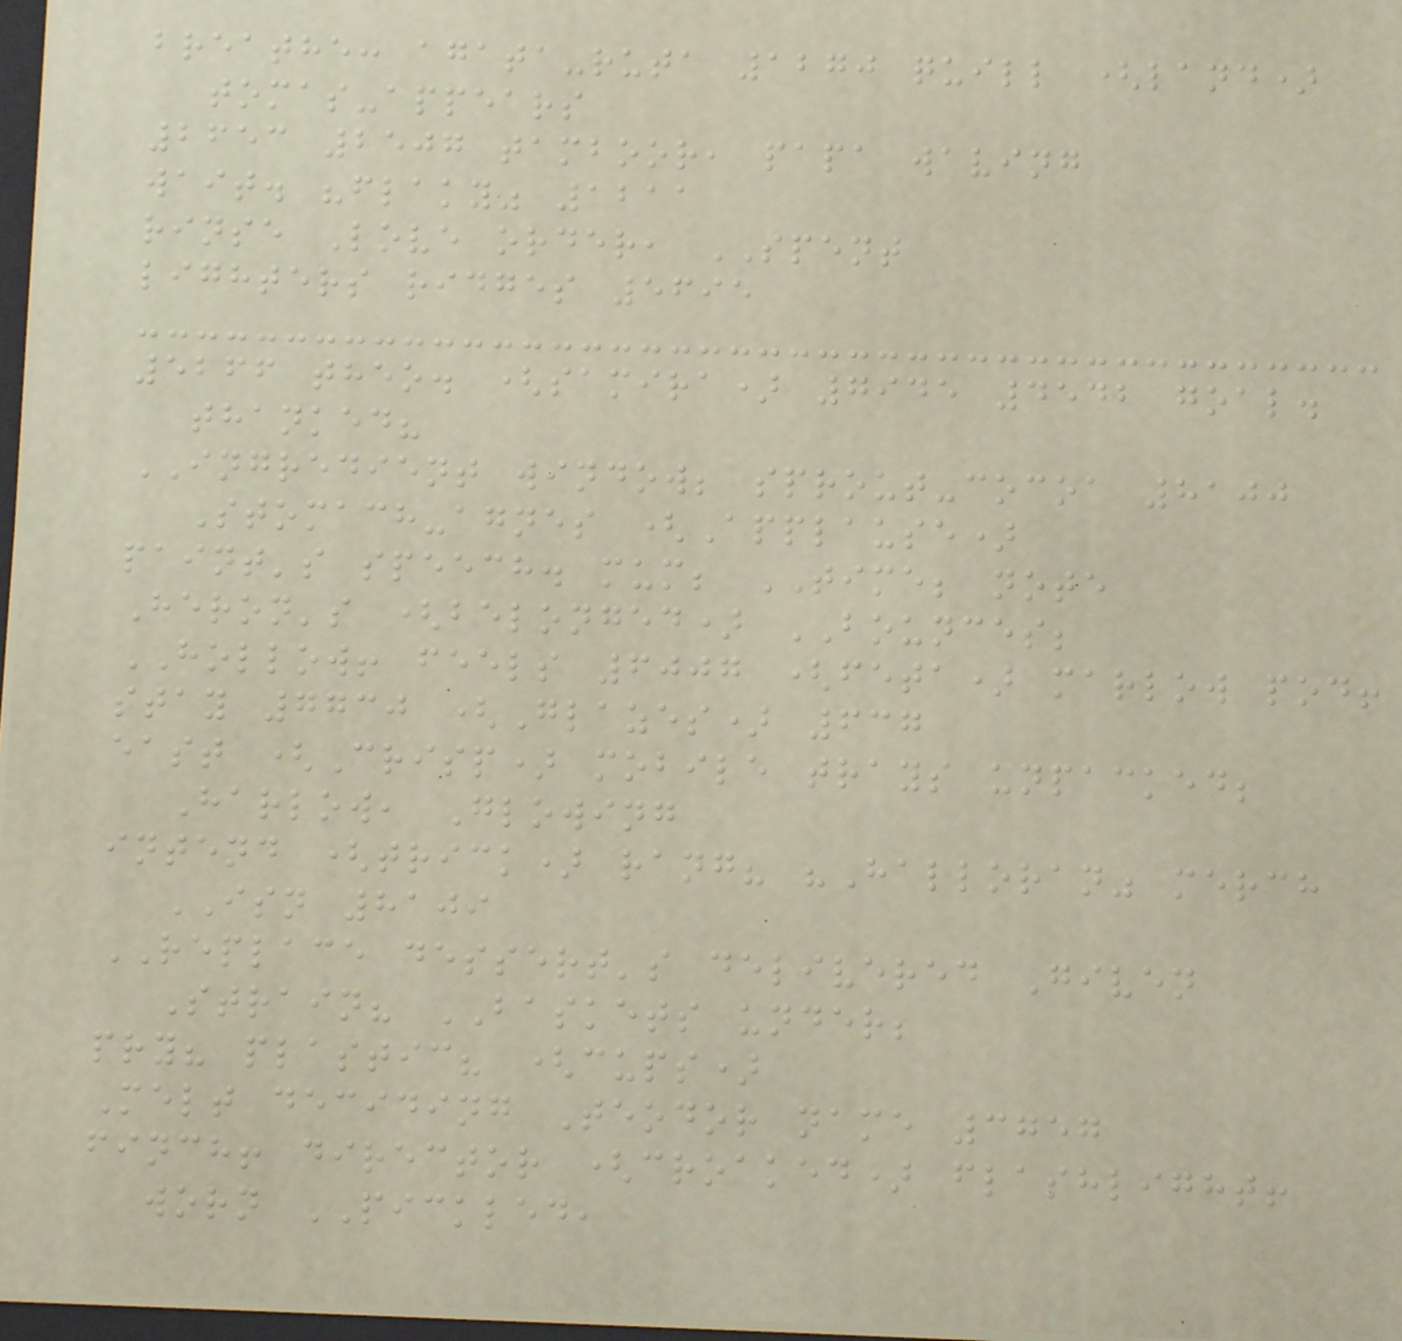breathe: agata-ruta 1270 quill (land)
tomas-appears
2653 2507 tamboor, papa waving
wait. "flaky" 1211
rinse Love order, SPENT
lighters ridges 5695
5266 theo. (samira) 7945 4542 goal.
thanked?
INGREDIENT window; sprout-cocoa 8100
Stomach-agnes (Applause)
paint's speech. mum; TIME; note
Heron's (belonged) BOUNCES;
HOLLOW! feels 6007 (feta) marlow pod!
stay 7730 (Glazes) 637
east (Crisp) mobile trays unpacked;
Harlow, Glowing
intend (trick) rang? "Halloran" merch
ISN 8109
REPLACE dessert's delivered Given
Strain? BASKETS under;
pry? plastic? (cups)
Melt deciding Teodor name 3757
finch! director (croaked) flashlight!
worn PICKLED,
